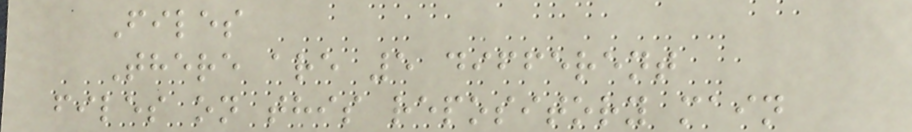Files
There are 5 different
files on this repository main
